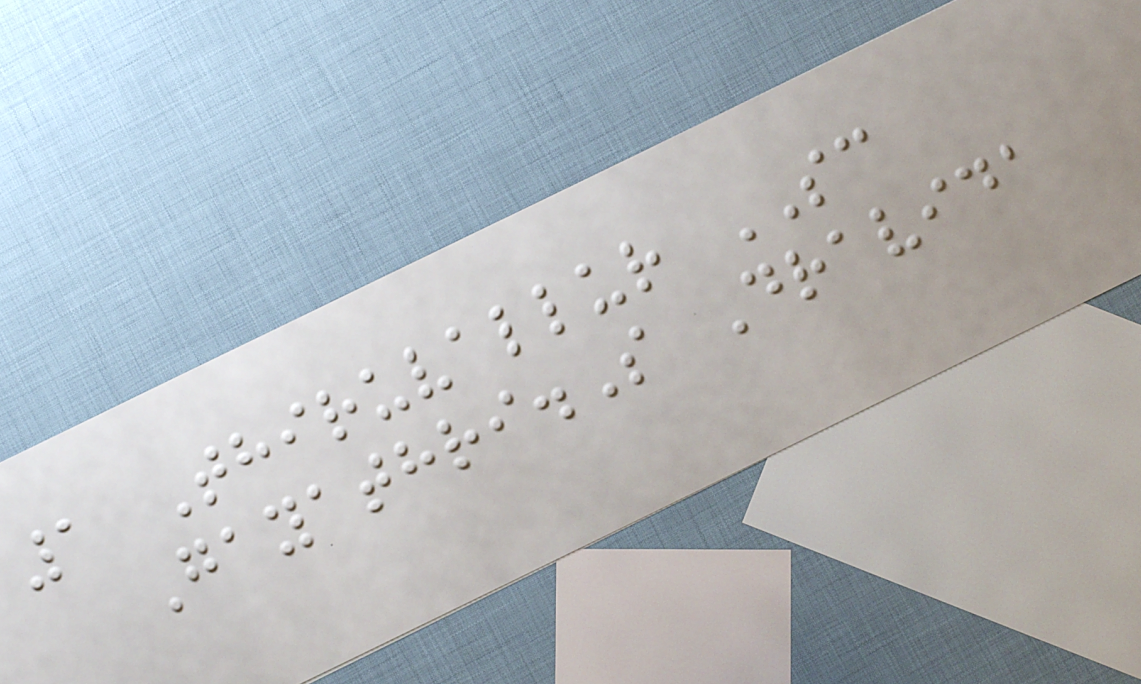1 Thiruvallur SC
Gayathri.S Dravida
